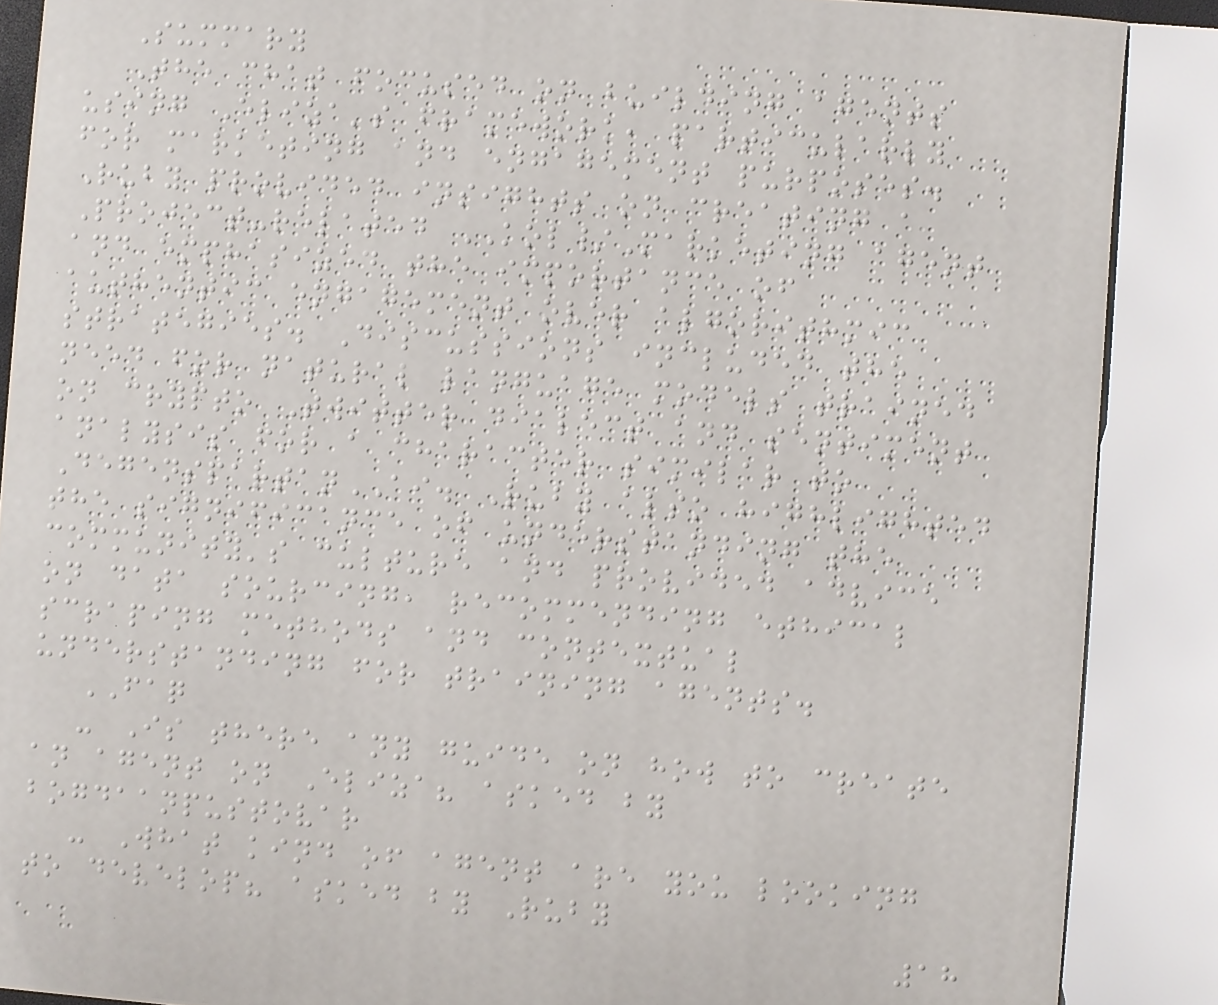Summary
The chat focused on building agents
using Eliza's framework, particularly
for marketing and engagement purposes.
Ruby provided insights on creating a
Project-related KOL/Marketing agent
and emphasized the importance of
authentic engagement over algorithmic
strategies. Discussions included the
need for natural language models trained
on crypto Twitter dialect and sentiment
analysis for a character similar to
DegenspartanAI. Ruby also highlighted
the significance of understanding the
community's culture and provided advice
on data sourcing, recommending ethical
scraping methods and contextual
understanding for training agents.
FAQ
- Is there any guide on how to create
an agent on Eliza? asked by
bogdaanpustovar
- What kind of agent are you looking
to develop? asked by Ruby
18
